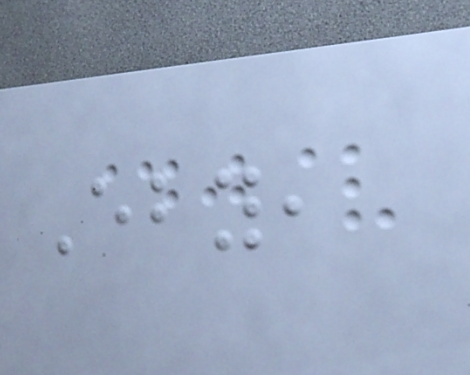Eby,
